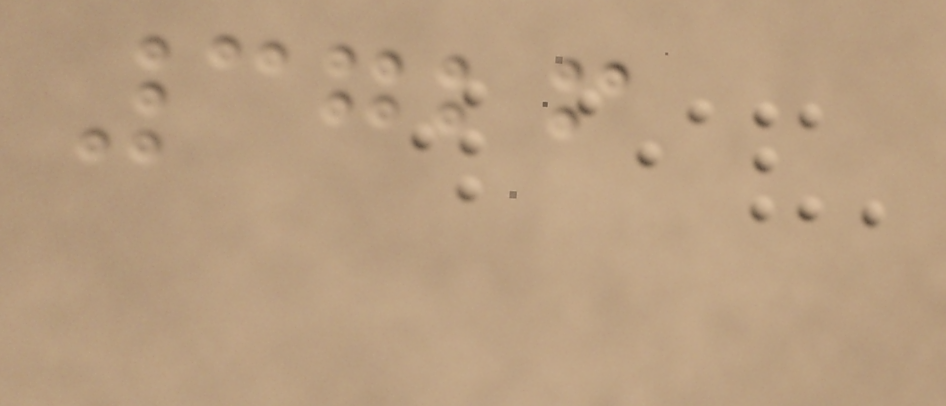3726
